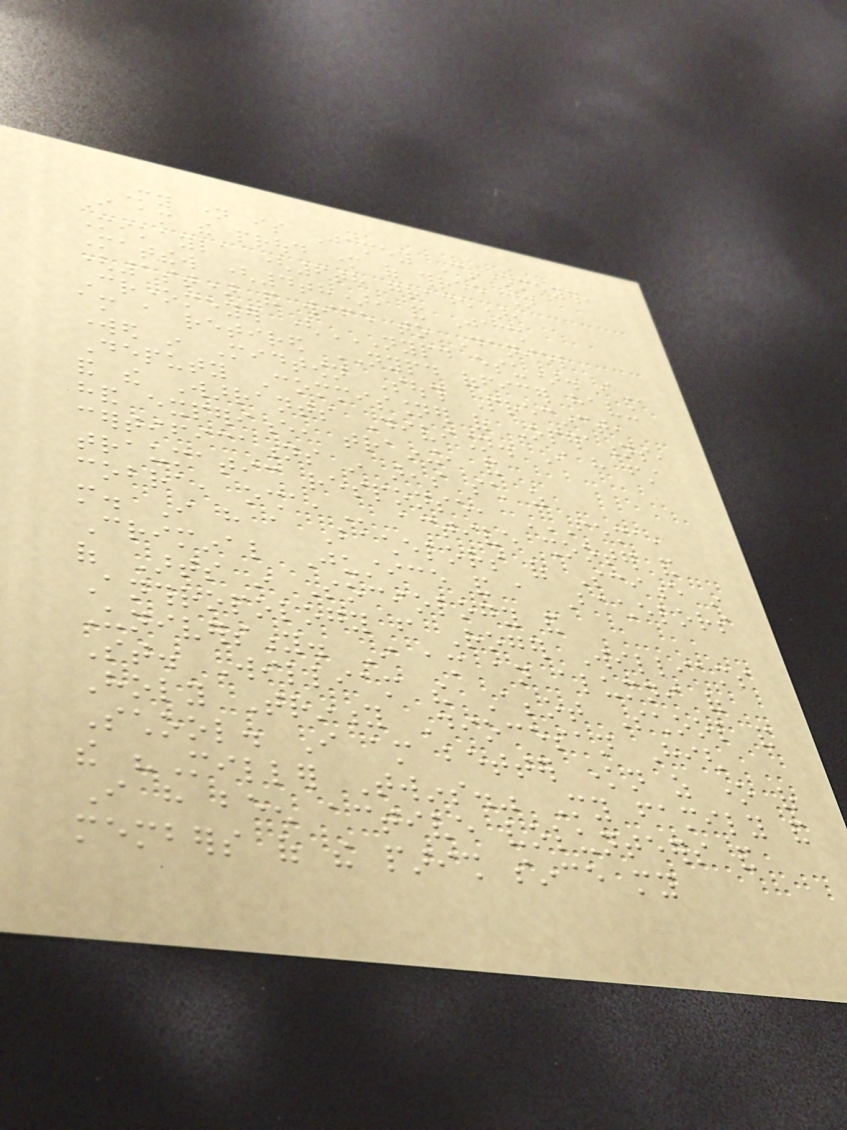My name is Jamey Cronemeyer,
I am the proud mother of three children
Mikayla (6th grade),
Matthew (4th), and Jack
(1st) and wife to Daniel
Cronemeyer (NYPD ESU). I
am a retired NYPD officer having
worked in Midtown South Precinct,
Deputy Commissioner of Operations,
and the Warrants Division. I have first
hand experience, training, and
certifications in areas such as
traumatic response, FEMA,
COBRA, OSHA, active shooter and
more. I have a Bachelors of Science in
Criminal Justice and a Bachelors
of Arts in Sociology and
Anthropology from Roger Williams
University. I am an alumni of
St. William the Abbot School and
Holy Trinity Diocesan High
School. I am better known as one of
the "Miller Twins." My family and
I have been active volunteers and
members of the parish since my
